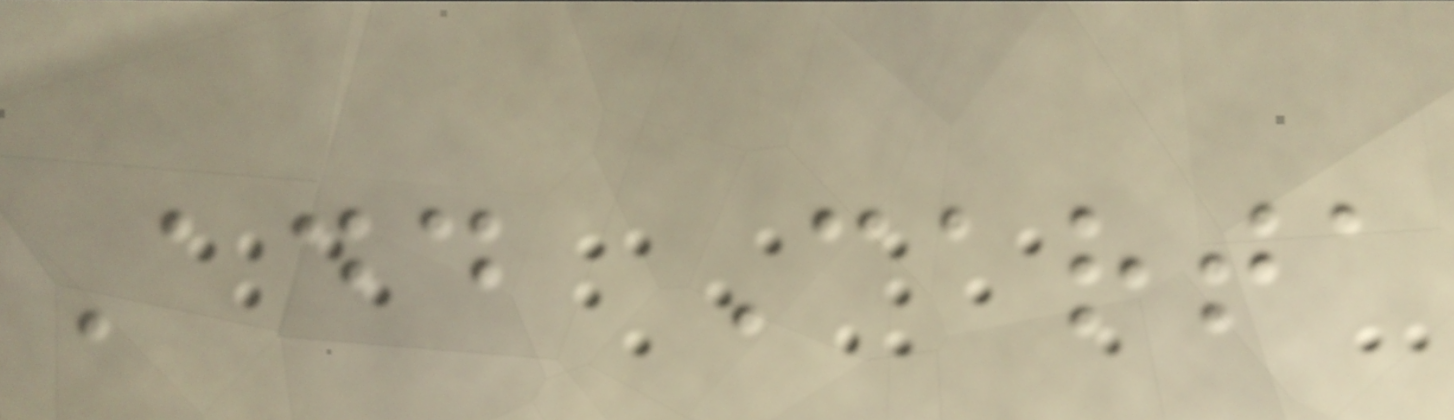Add Carta
